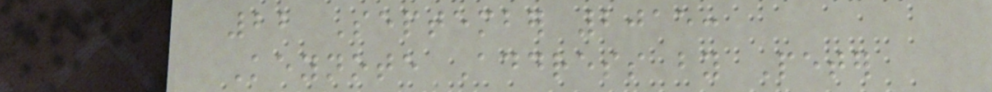22 September 2015:
Keynote Address by Peter
